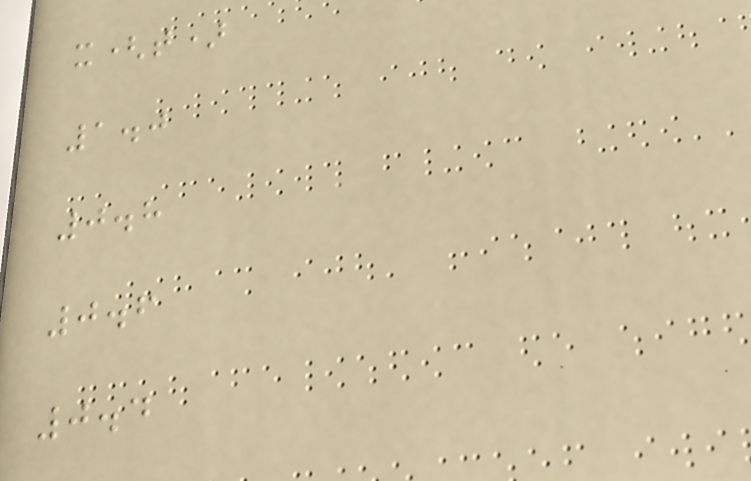x(t)
1.0
0.8
0.6
0.4
